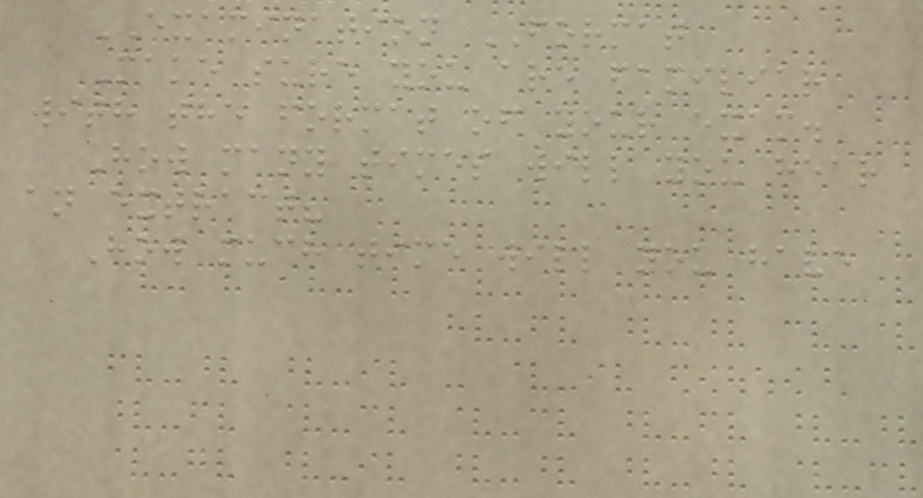EXAMINATION FORMAT
Make sure you are familiar
with the format of your exam.
How many times will you hear
an extract?
How much time will you have
